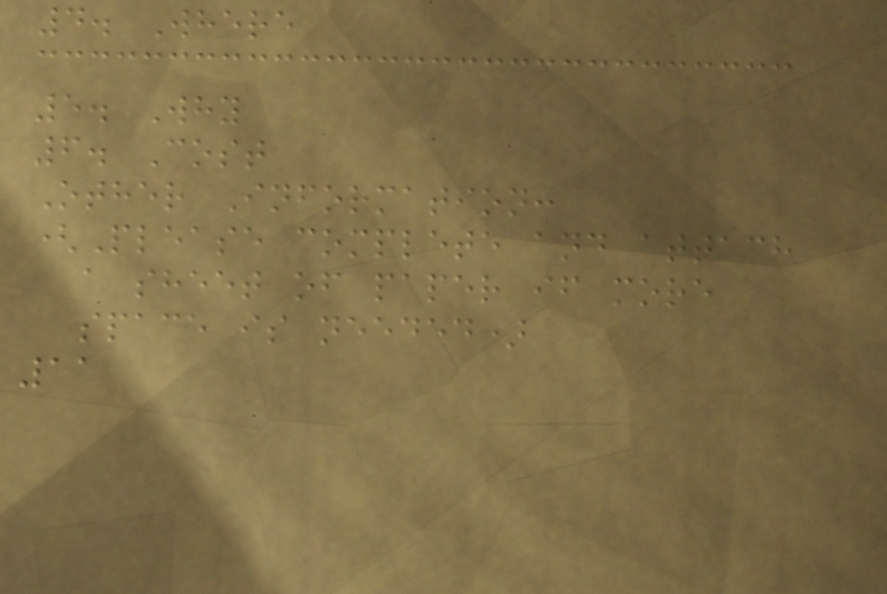4. Where
5. Why
6. Cost
Other Information:
(Please complete and attach
a sheet of paper if more
space is needed)
11
